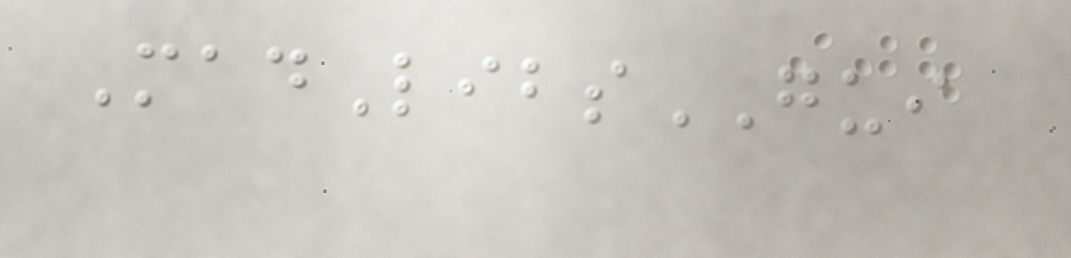MadLibsGUI
